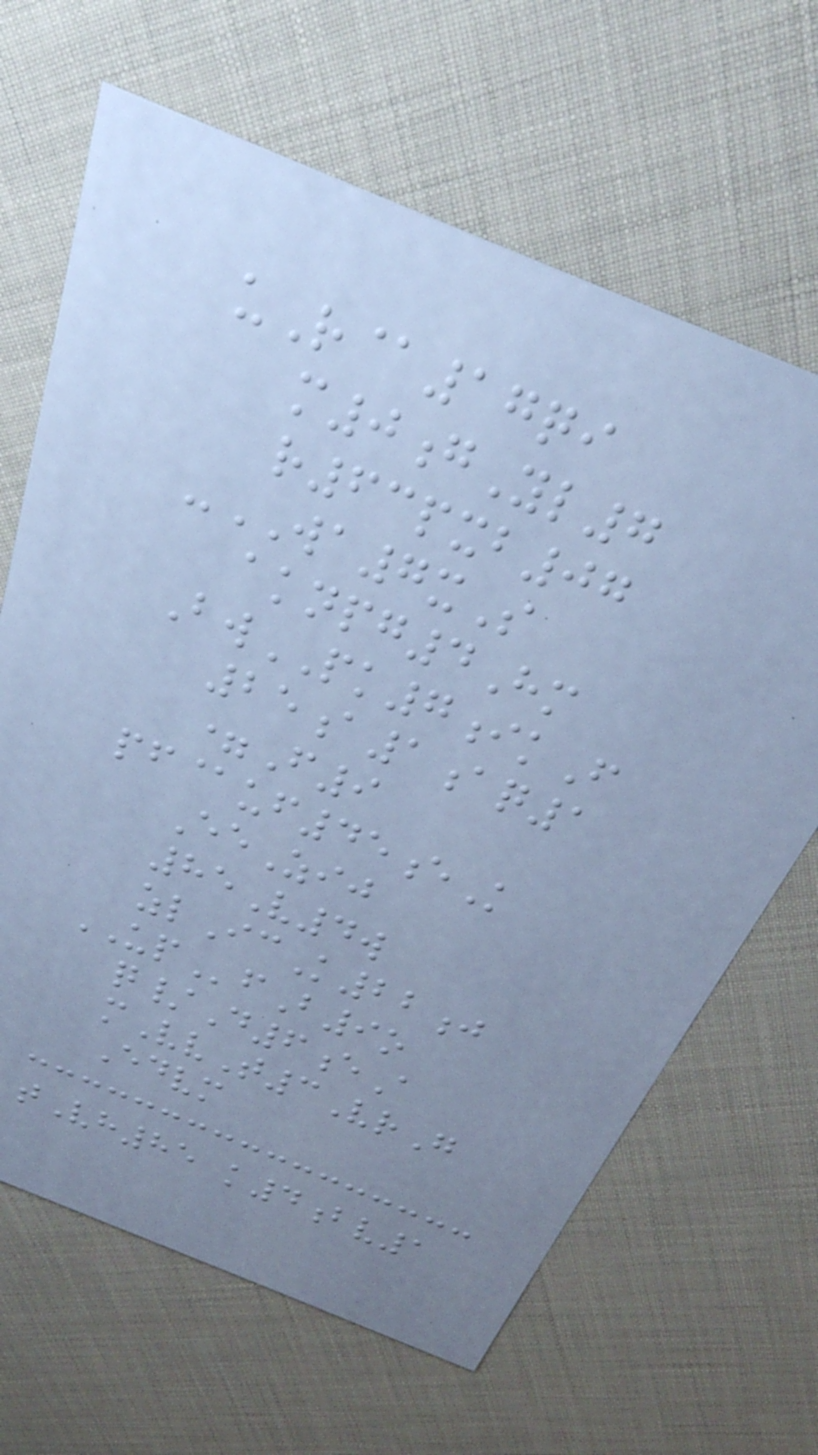uR@17qi
m0gYl7
r63pxb07
-WA7xS
aknpg4Hm
BwPK7ikF
25a1aq1
=F9
pf@uf45eK
EeZij
85V4w
zlIcK22j
UPfB9o
q/D6eA
mVvT3VrG
Edvm
tVh85 k4bv1
